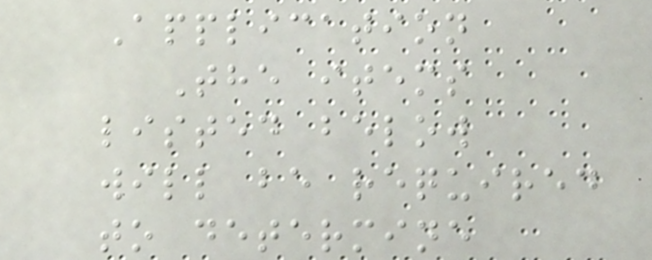Application
The items
listed below
will be required
to determine
